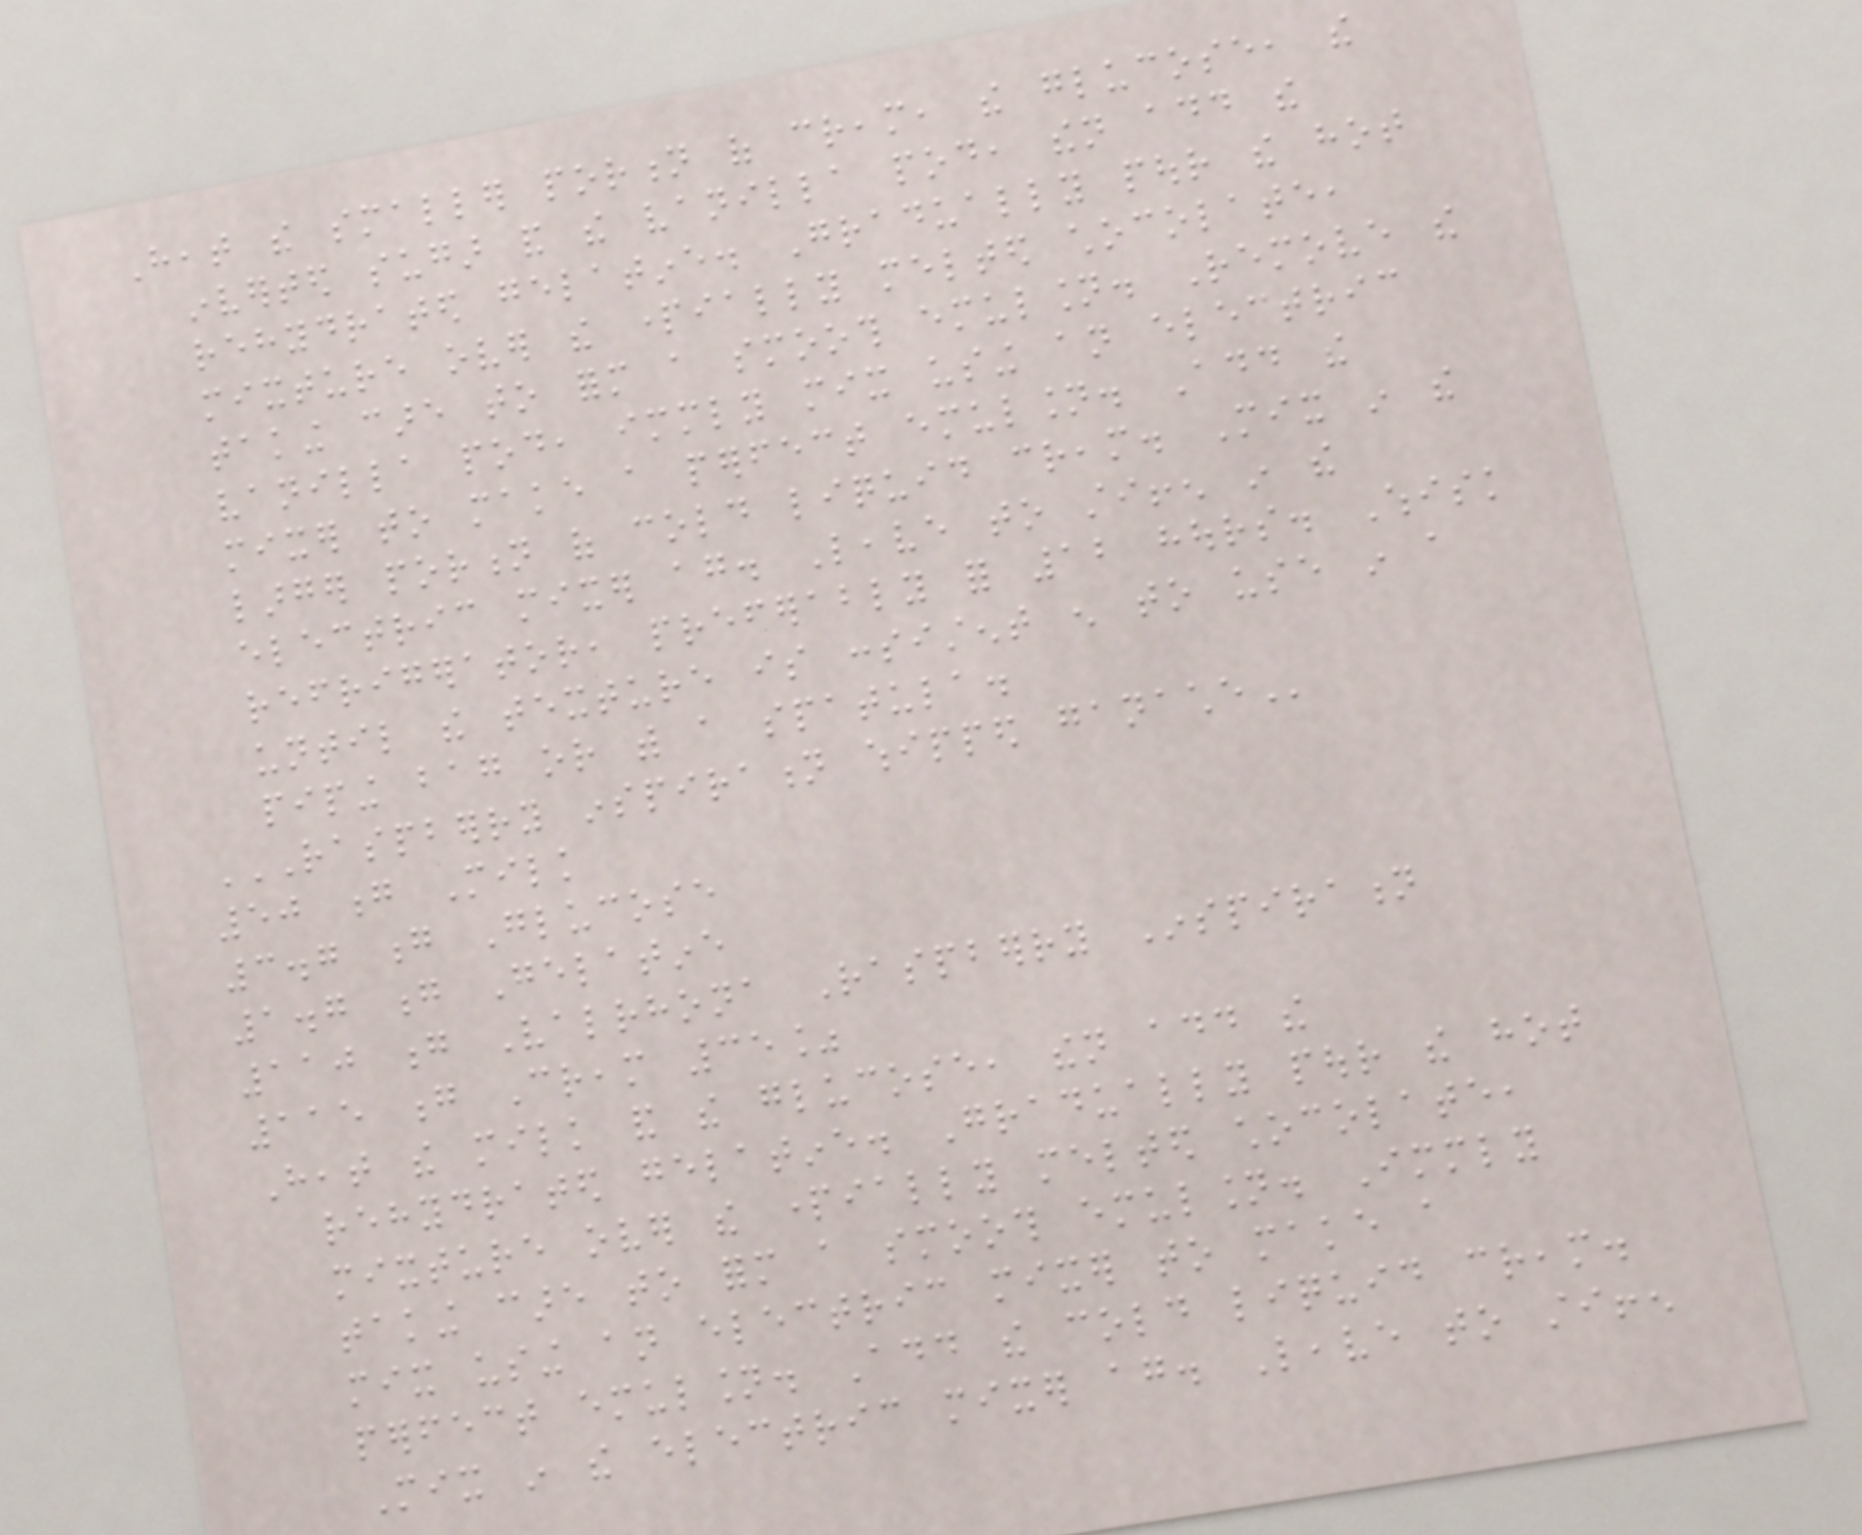Heat the smaller portion of cream, the glucose, the
inverted sugar and the vanilla pod, then add the
rehydrated gelatine. Gradually pour the hot
mixture over the partially melted chocolate,
taking care to form a smooth emulsion. Remove the
vanilla pod, immediately mix using an electric
mixer to make a perfect emulsion. Add the
larger portion of cold liquid cream. Mix in the
electric mixer again. Leave to stiffen in the
refrigerator, preferably for 12 hours. Whisk
until the texture is consistent enough to use in a
piping bag or with a spatula.
RASPBERRY INSPIRATION WHIPPED GANACHE
50 g Milk
3.7 g Glucose
1.7 g Gelatine
110 g Valrhona Raspberry Inspiration
115 g Cream 35%
Heat the milk and the glucose, then add the
rehydrated gelatine. Gradually pour the hot
mixture over the partially melted chocolate,
taking care to form a smooth emulsion. Immediately
mix using an electric mixer to make a
perfect emulsion. Add the cold liquid cream.
Mix in the electric mixer again. Leave to stiffen
